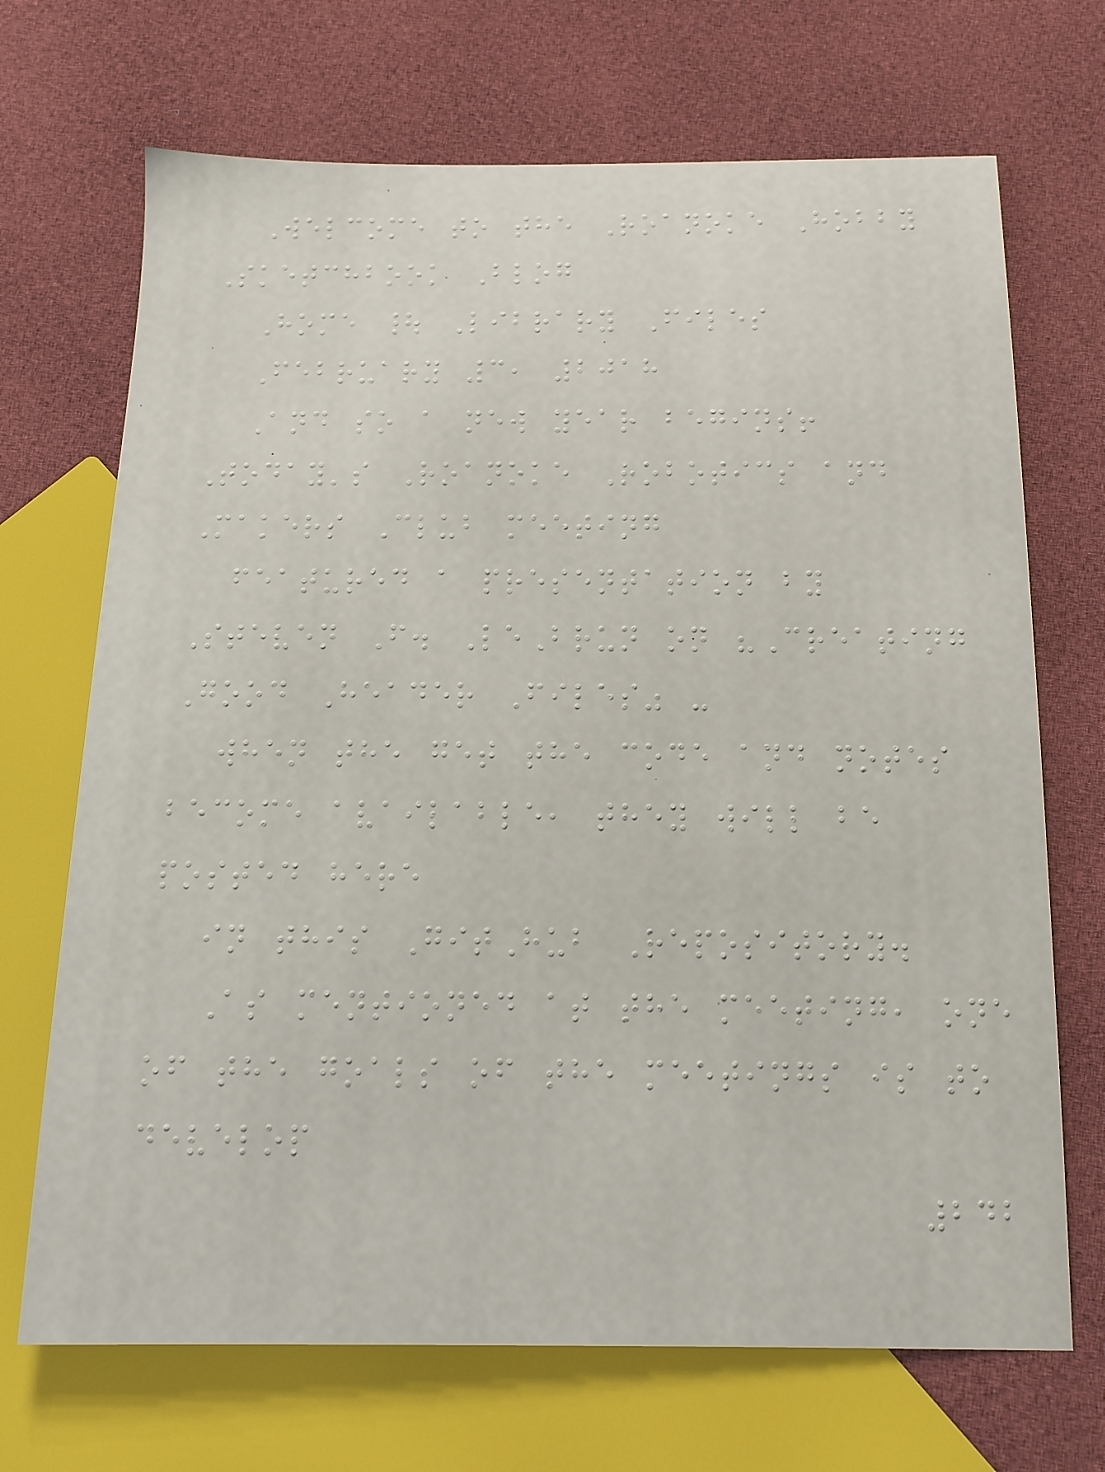Welcome to the Roanoke Hobby
Sketchbook Blog
Home | Library Files
February 3, 2018
And so a new year begins!
Today's Roanoke Robotics and
Makers Club meeting
featured a presentation by
Steven F. LeBrun on "Creating
Good Header Files" -
when the get the code and notes
become available, they will be
posted here
in this GitHub Repository.
As mentioned at the meeting, one
of the goals of the meetings is to
develop
242
